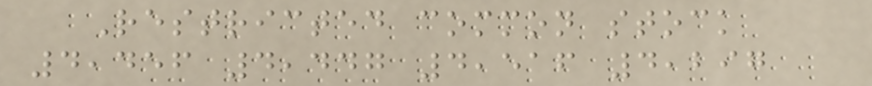Restricted common stock
4,456 4,447 4,516 4,297
